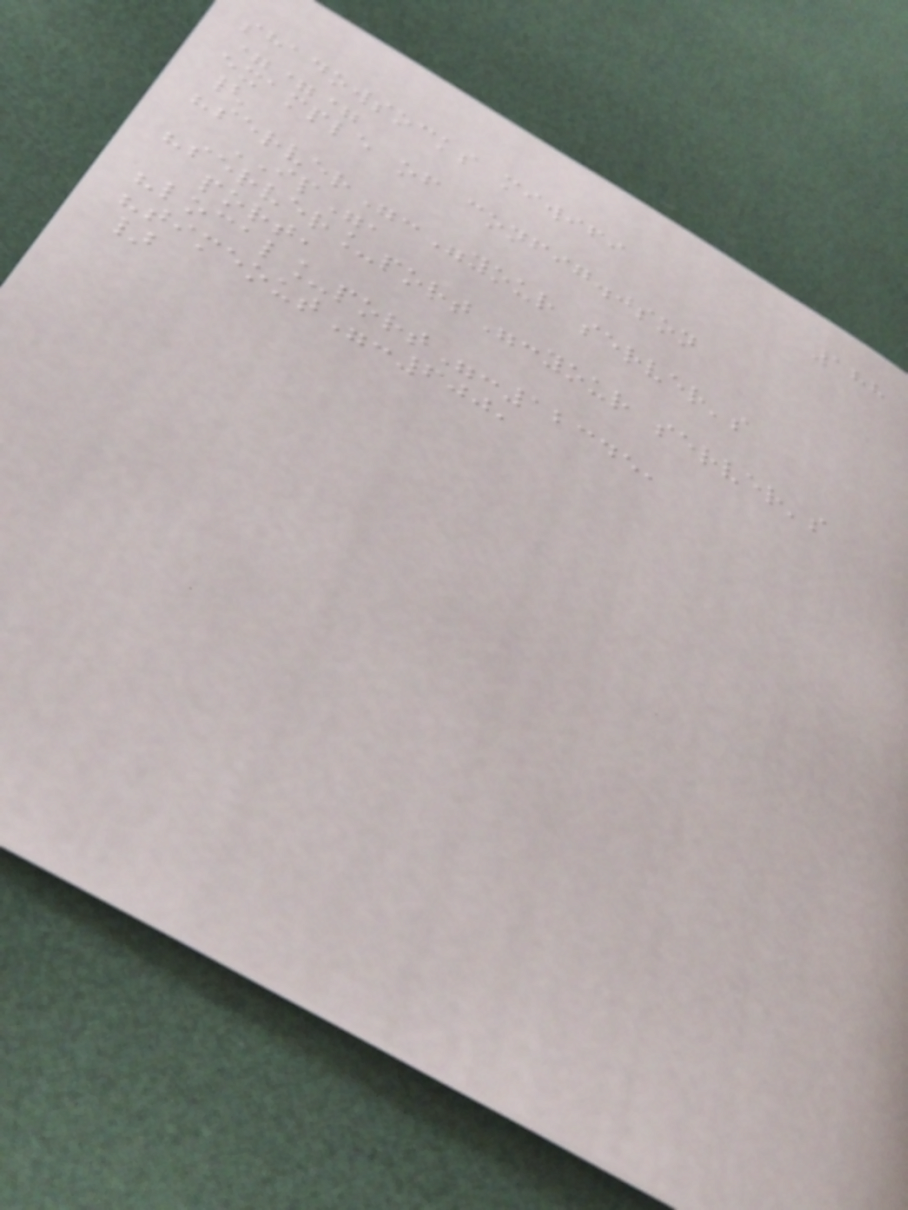188
shadowsocks miwifi
===
example of config.json
{
"server":"your server's
IP",
"server_port":your server's
port,
"local_port":12345,
"timeout":600,
}
